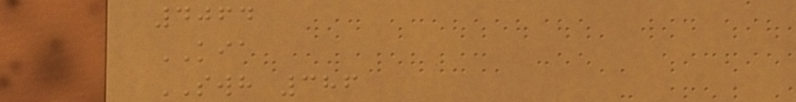4064
KIA
SWH 386
